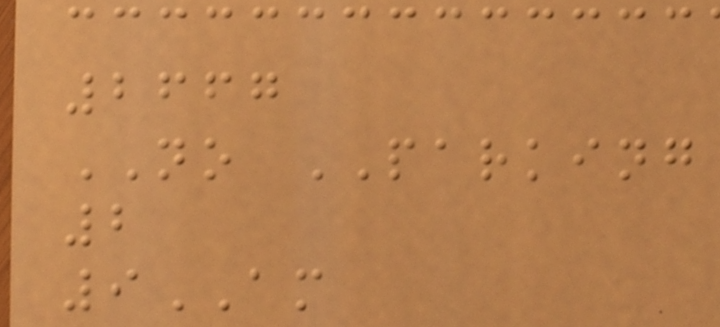2667
NO PARKING
2
9AM
